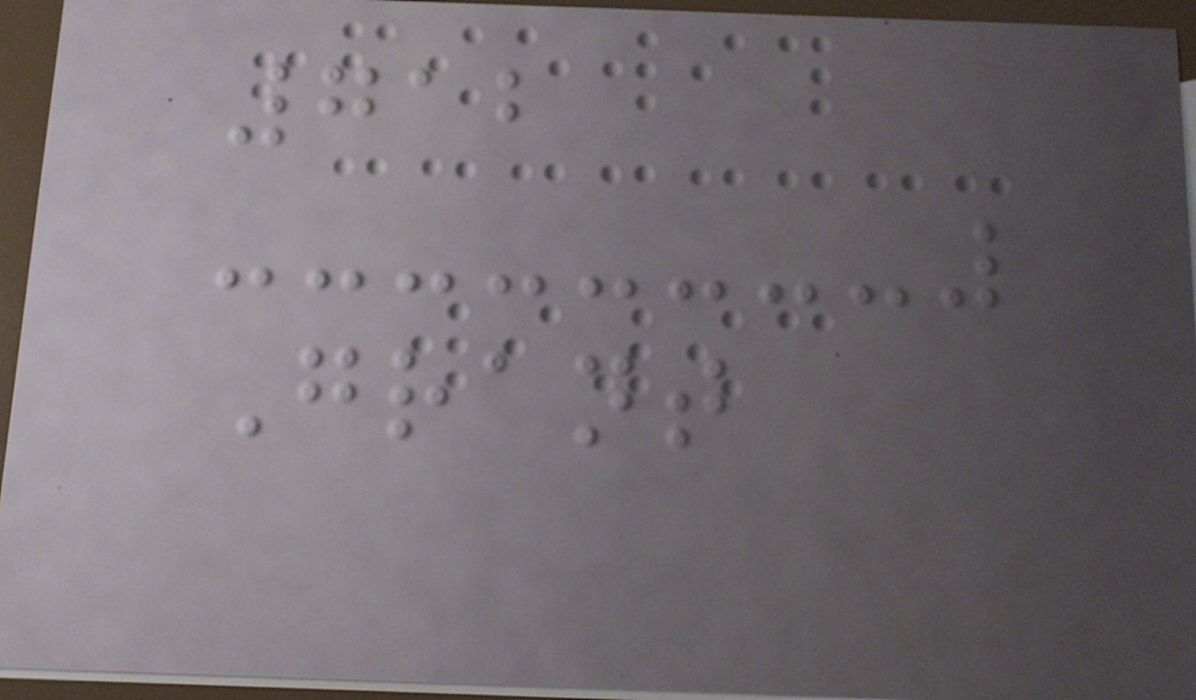712
Grant
